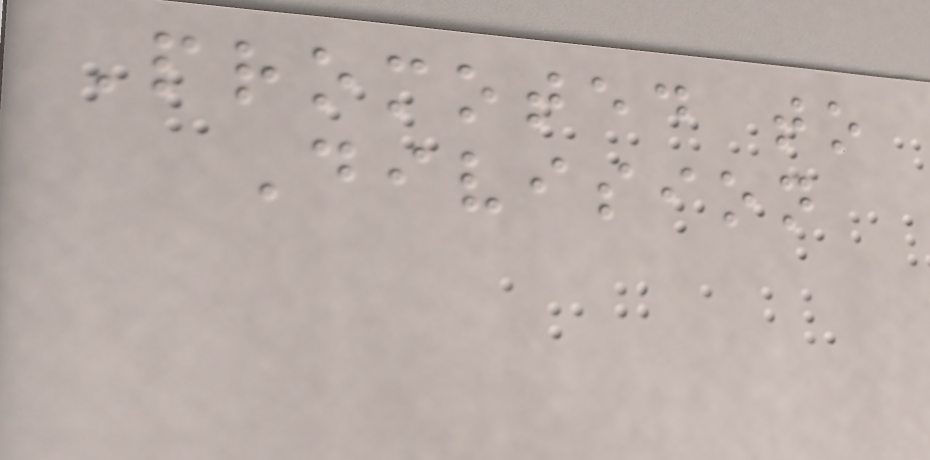Promoted to
Division
